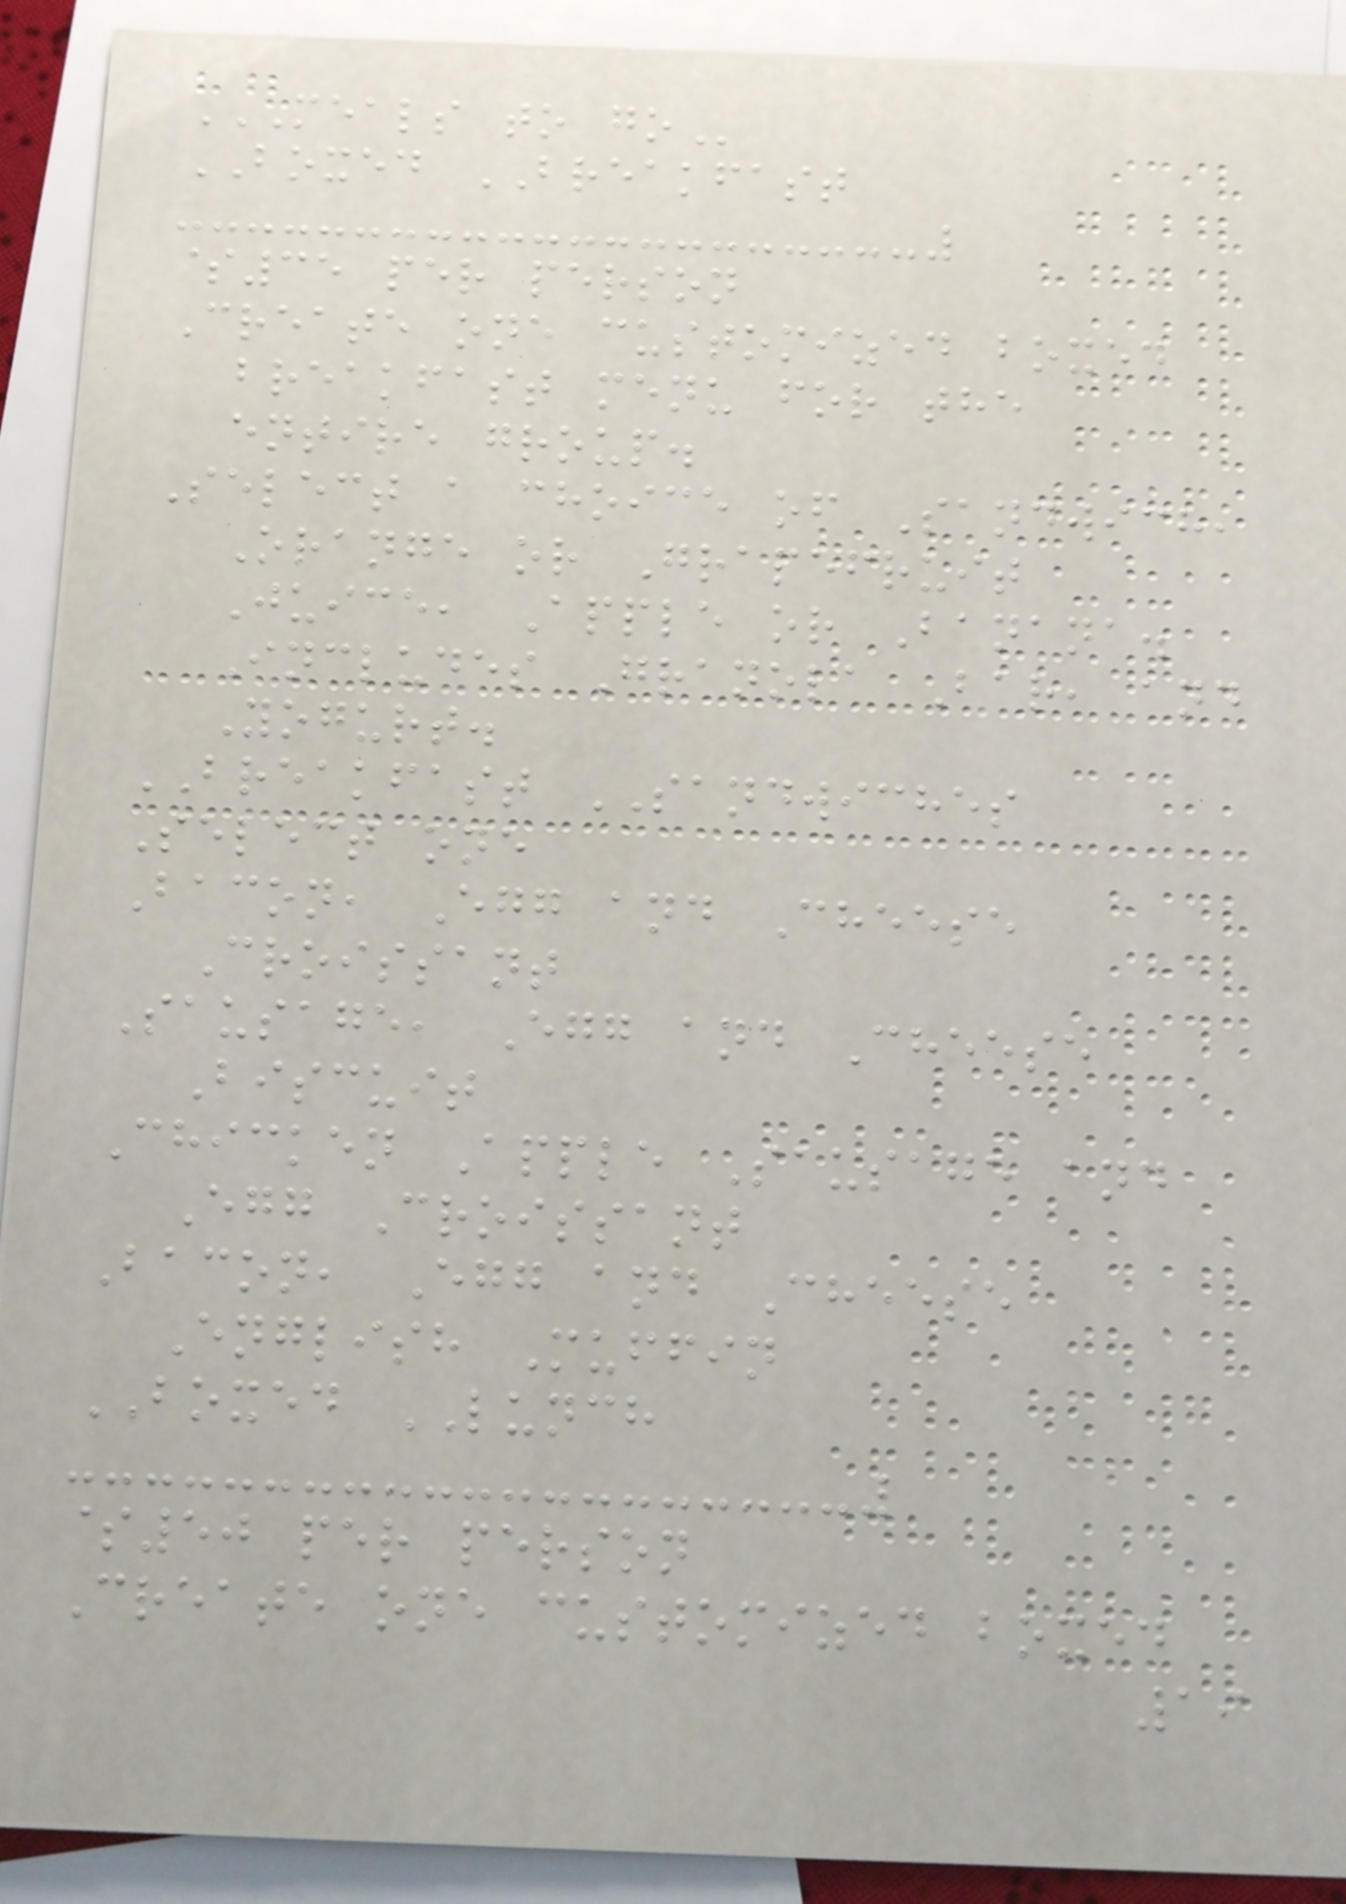MEALS TO GO
BOXED BREAKFAST
$35 per person
Create one customized boxed
breakfast menu for the
entire group.
Select a choice of Sandwich,
Orange or Grapefruit
Juice, Apple or Banana.
Includes Granola Bar, and
Yogurt.
BREAKFAST SANDWICHES
Select one
Bacon, Egg and Cheese
Croissant
Sausage, Egg and Cheese
Biscuit
Chicken Apple Sausage and
Egg Croissant
Bacon, Egg and Cheese
English Muffin
BOXED LUNCH
$50 per person
Create one customized boxed
19
